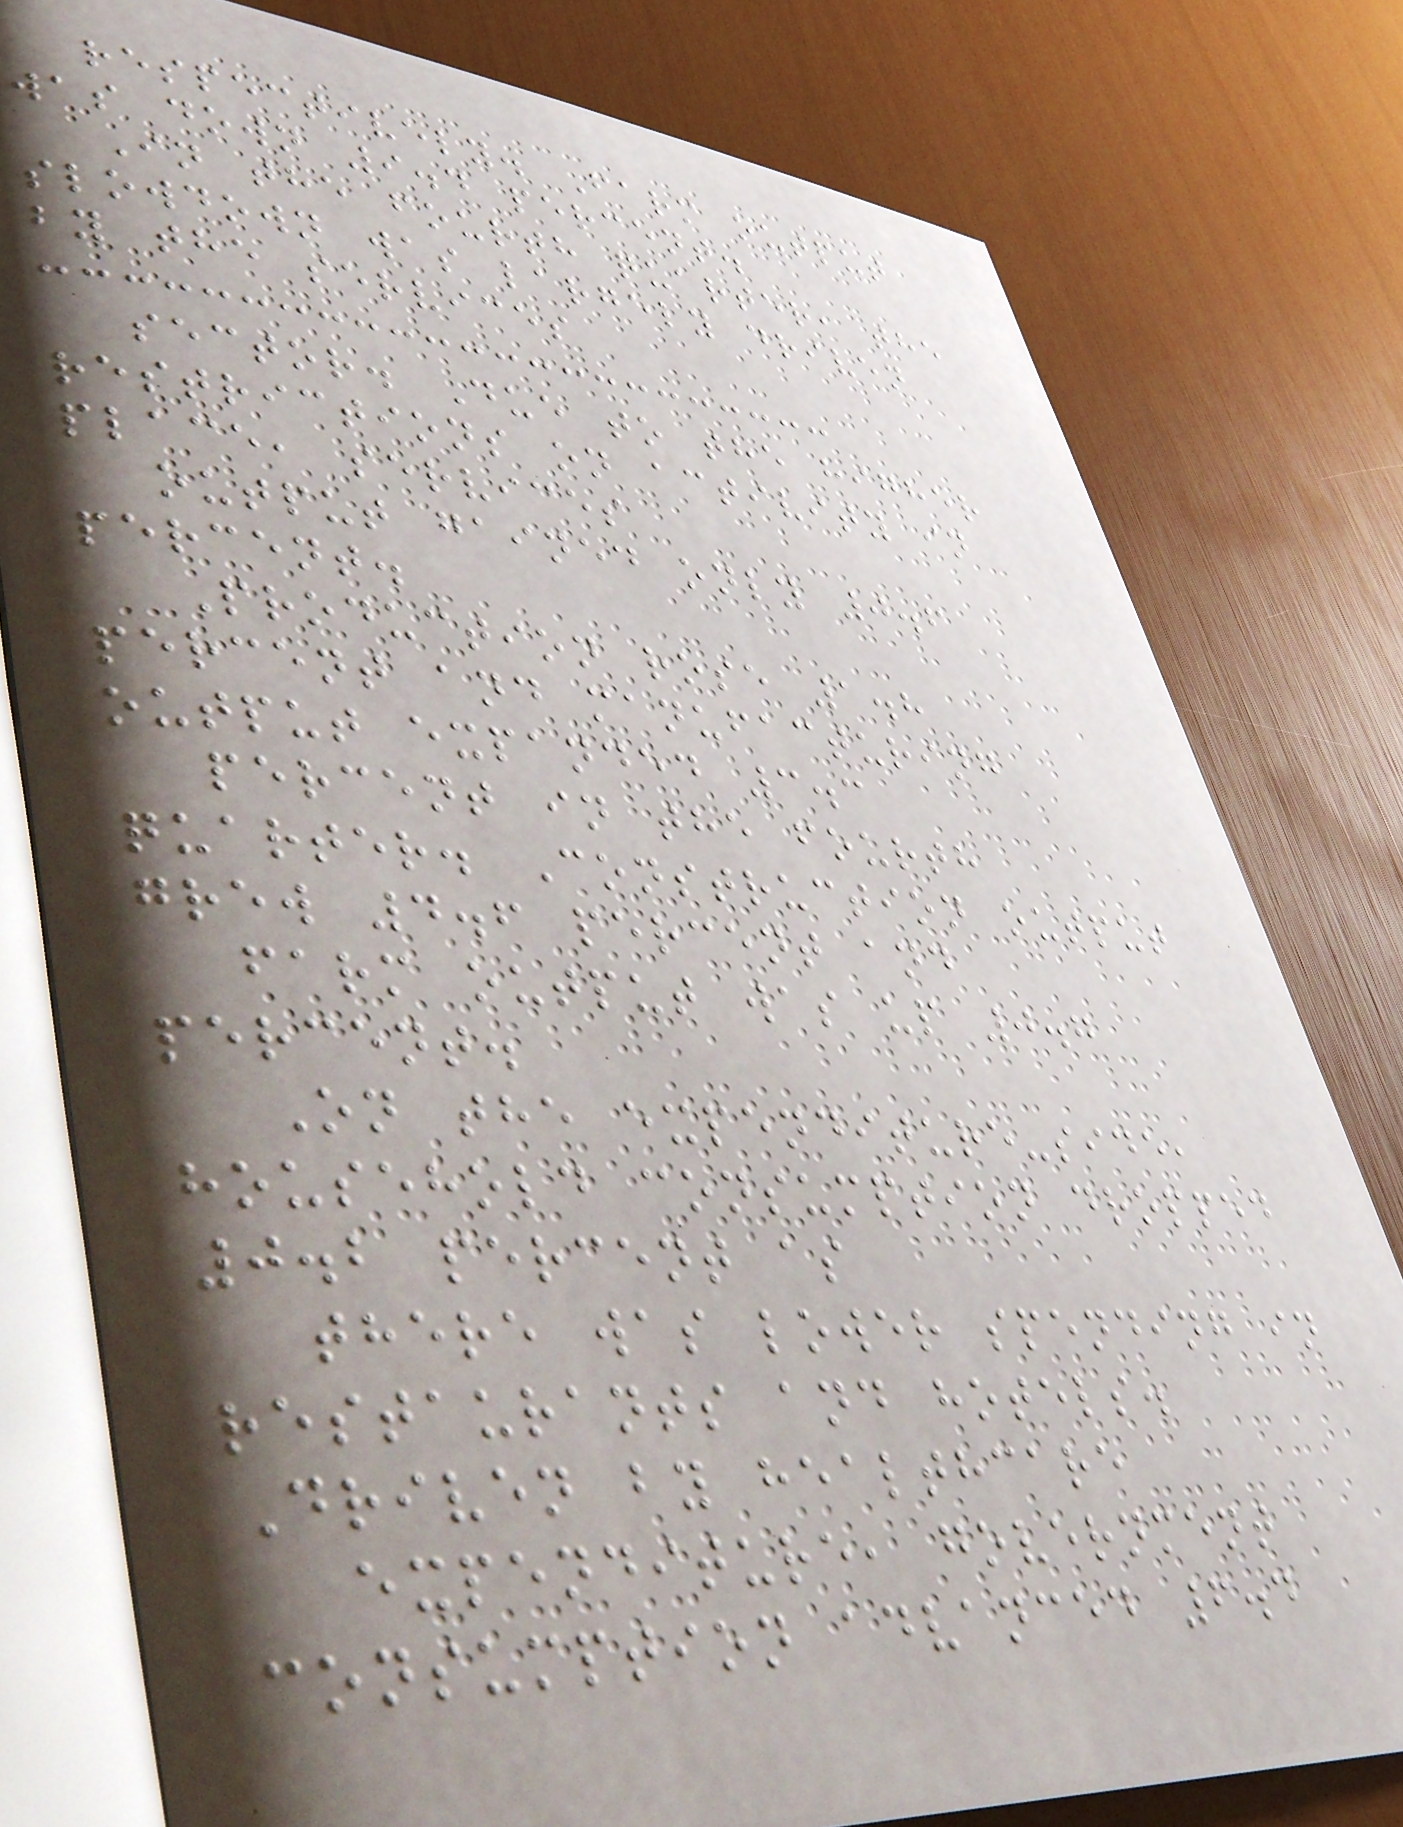respectively. Farm output
was down 9.4 percent.
In the fourth quarter, the
slowdown was largely driven
by the services
sector. Due to the higher
restrictions on activity in
place, services
output gained only 0.6
percent.
Production rose 1.8
percent and manufacturing
output expanded 3.3
percent in the fourth
quarter. Construction output
grew 4.6 percent and
farm output was up 0.7
percent.
On the expenditure-side,
household consumption dropped
0.2 percent as
there was lower spending in
restaurants and hotels.
Driven by healthcare
expenditure, government
consumption advanced 6.4
